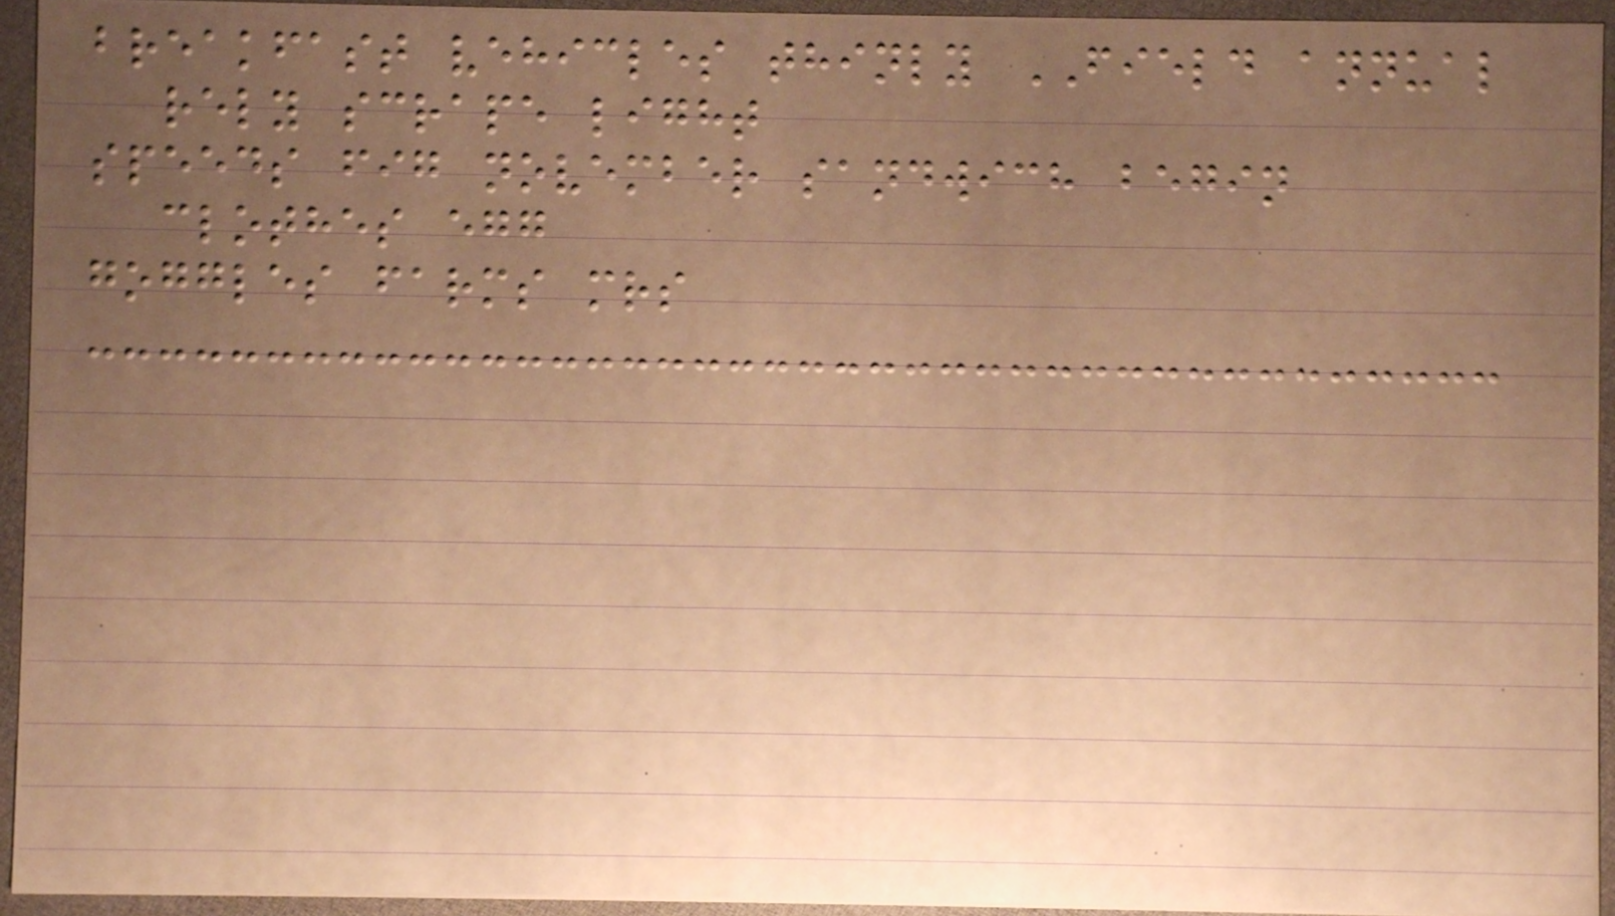breakfast vehicles thinly FIELD annual
rely scrape light
speeds fig november sandwich begin
clothes egg
goggles farms mrs
